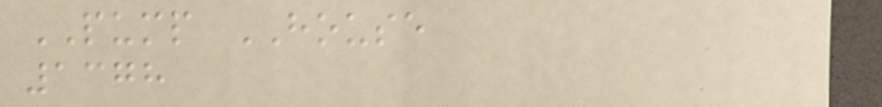PUMP HOUSE
1378
